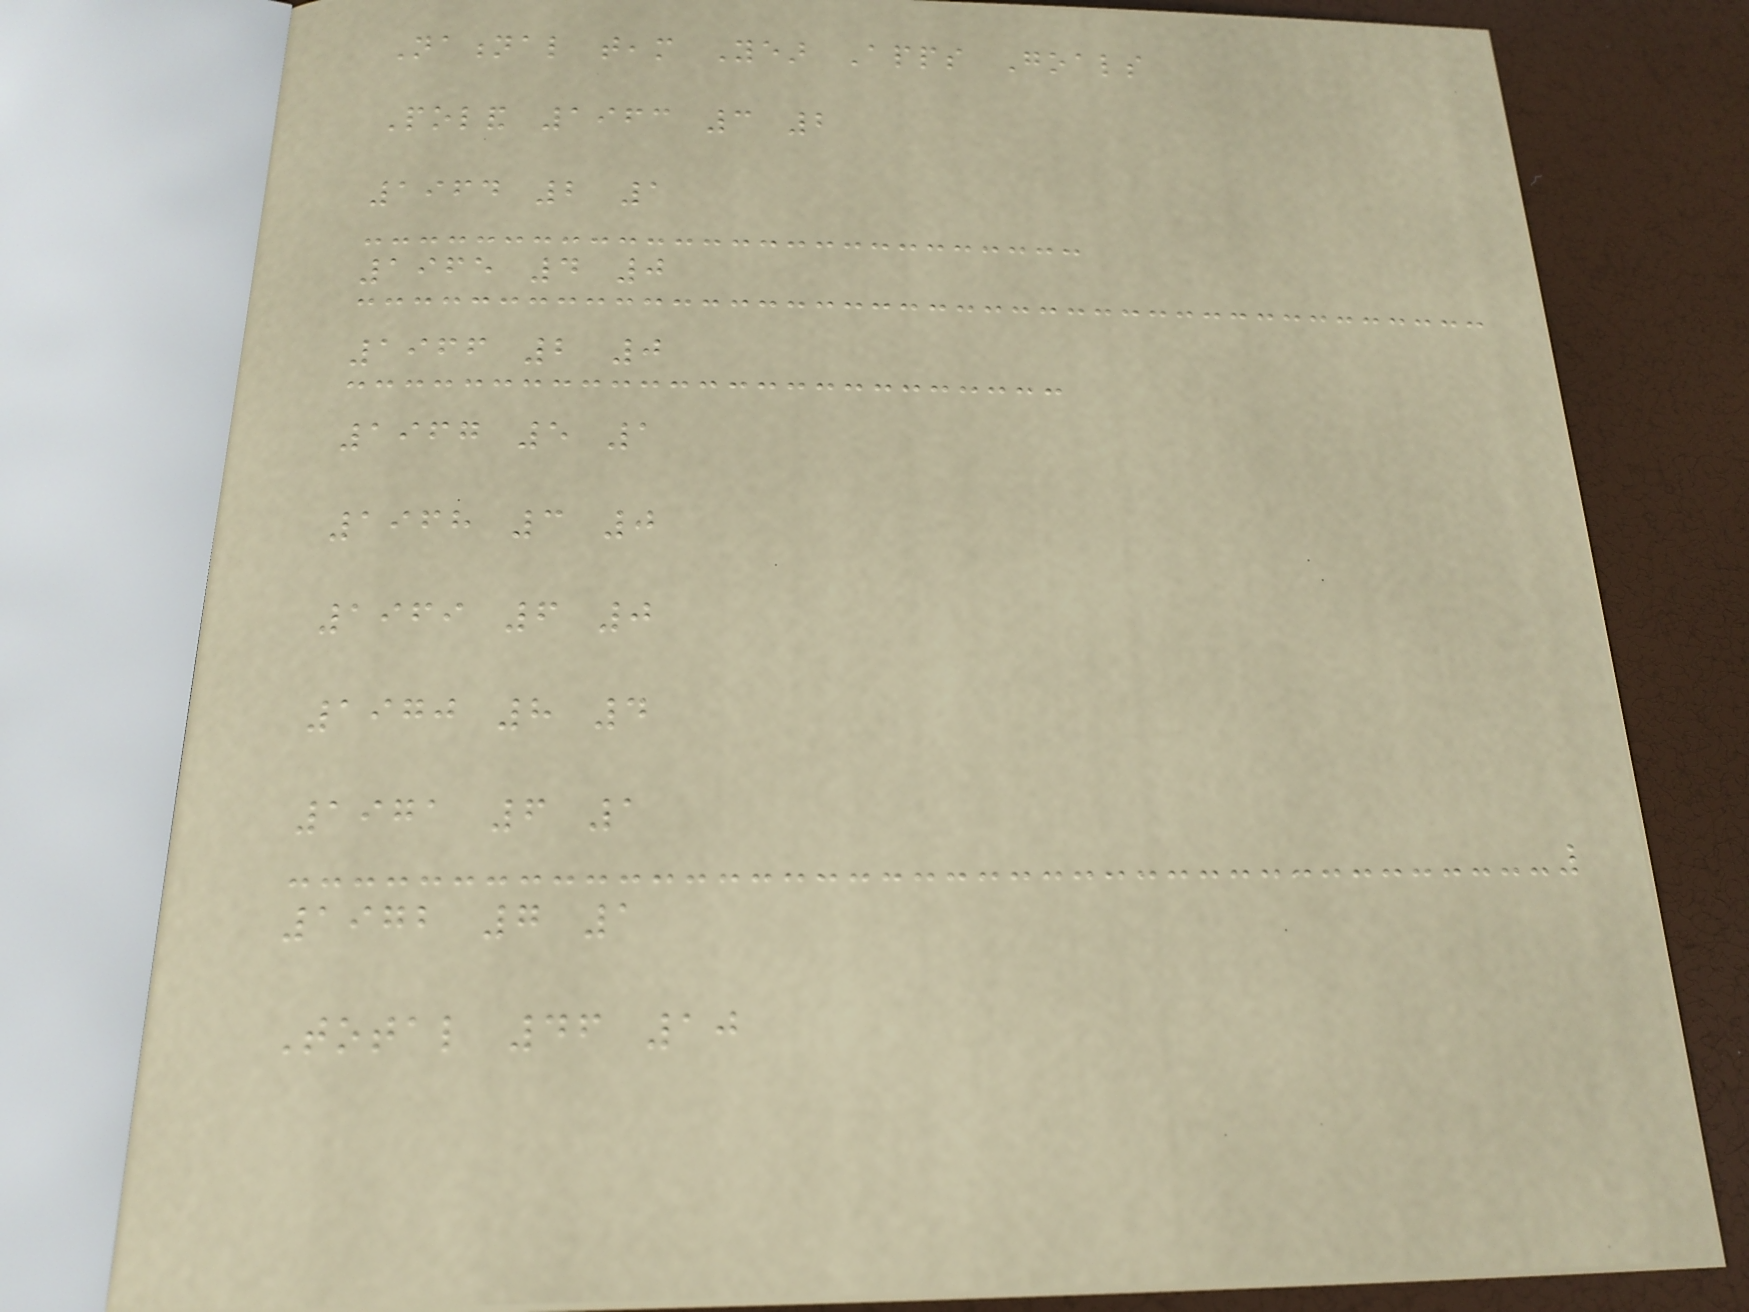National team Year Apps Goals
Poland 1963 3 2
1964 2 1
1965 4 0
1966 2 0
1967 5 1
1968 3 0
1969 6 0
1970 8 4
1971 6 1
1972 7 1
Total 46 10
